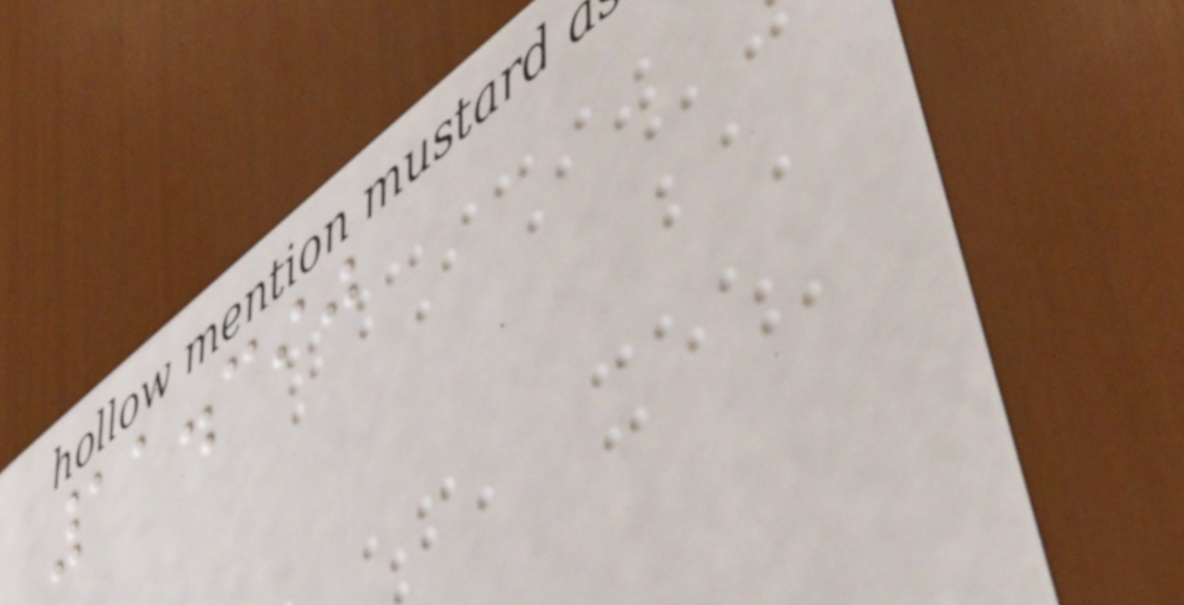11.390
